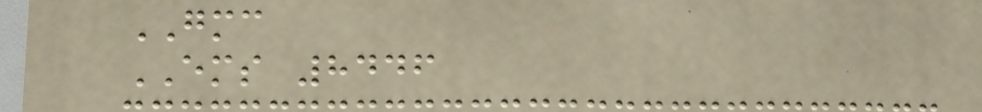GMC
EMS 8446
